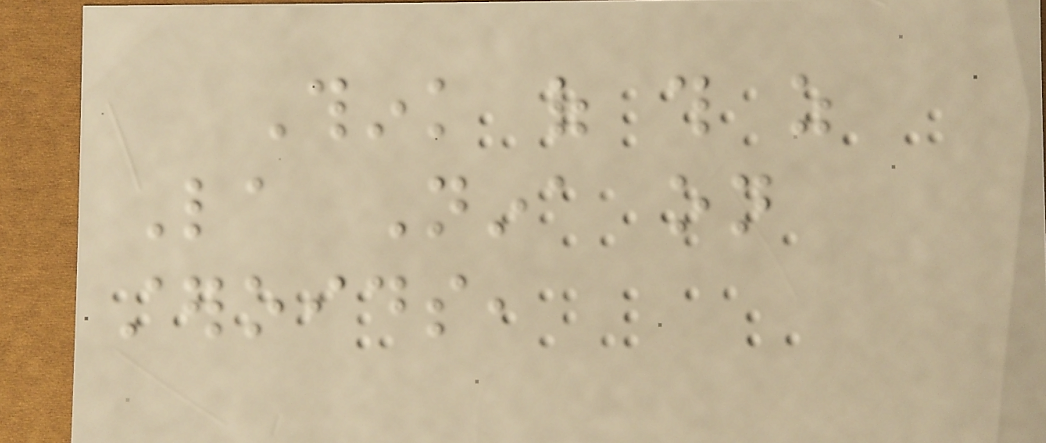Think of this as
La Nina on
steroids,
